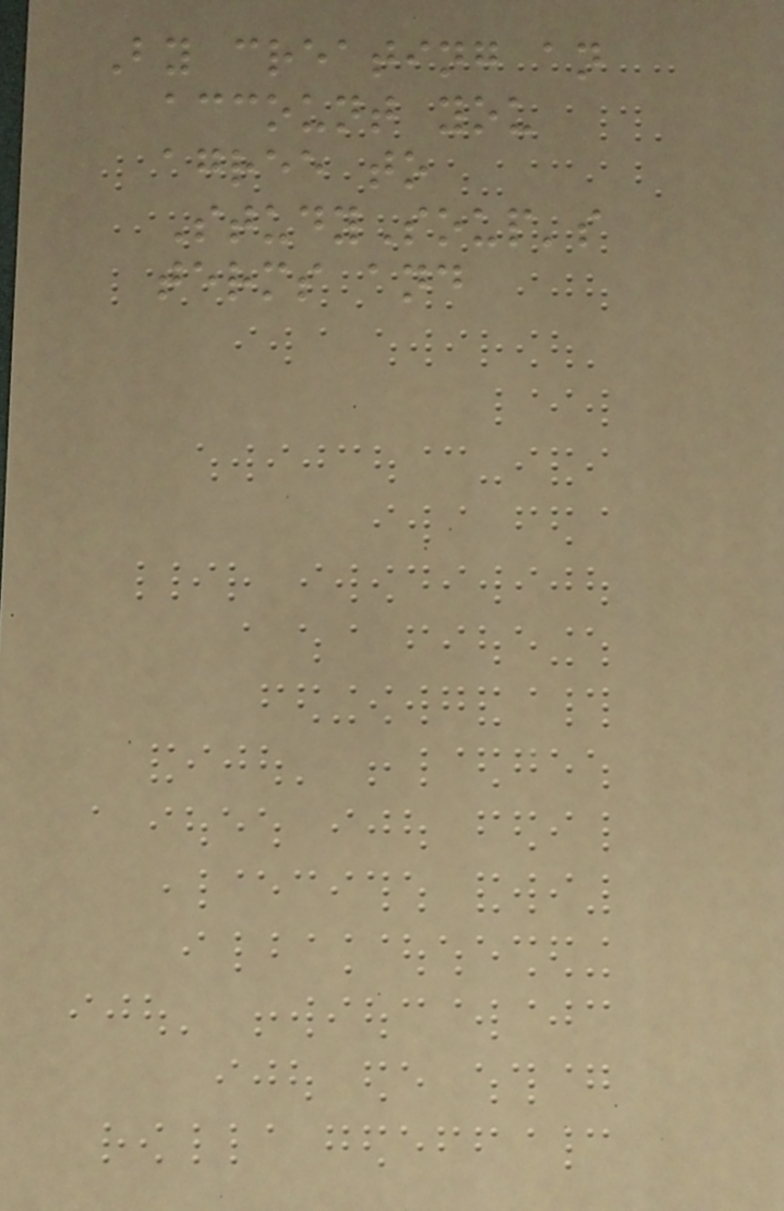By creating an
account you
agree to
StudySoup's
terms and
